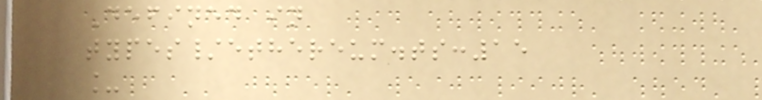Defined in
types/ethereum.ts:15
_
